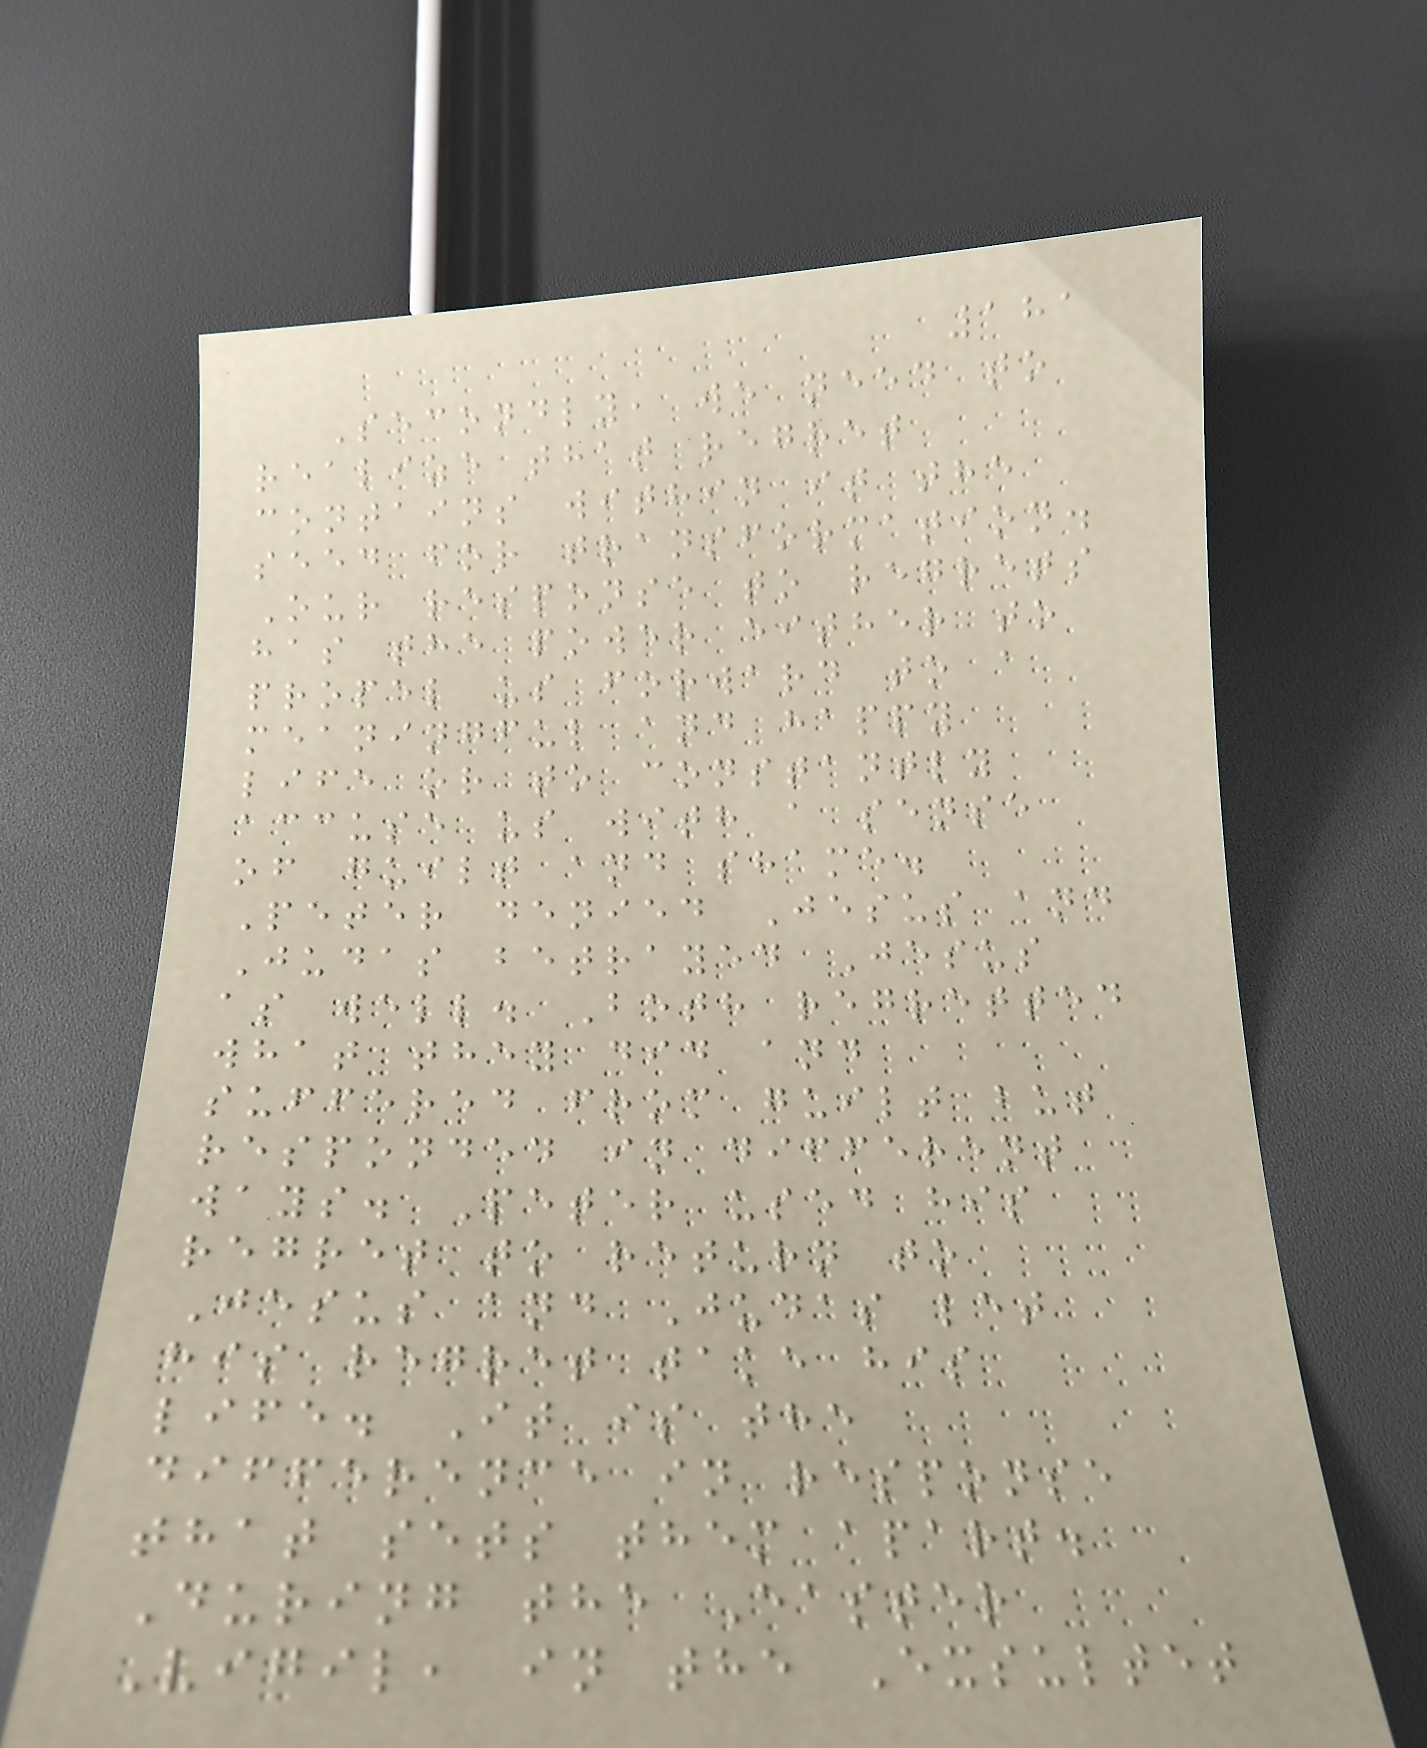181
Secondly, we need to
realize that regret
contains within it the
seed for transformation.
Our response to regrets
has the power either to
propel us forward to a
meaningful and happy
life or to constantly
accuse us with a sense
of guilt and shame.
Peter denied Jesus and
Judas betrayed Jesus
as well. Both regretted
what they did and
suffered from guilt but
responded in different
ways. Peter used his
regret to return to
Jesus and Judas let
his regret take his
life. It is the
difference in response
that sets them apart.
During the Easter
Vigil, in the Exsultet
